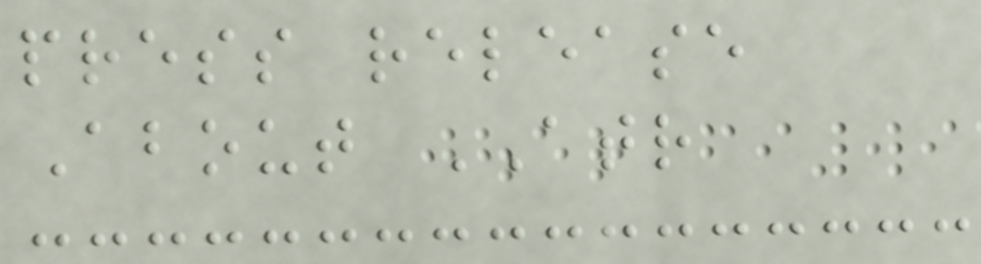press release
About ATR
